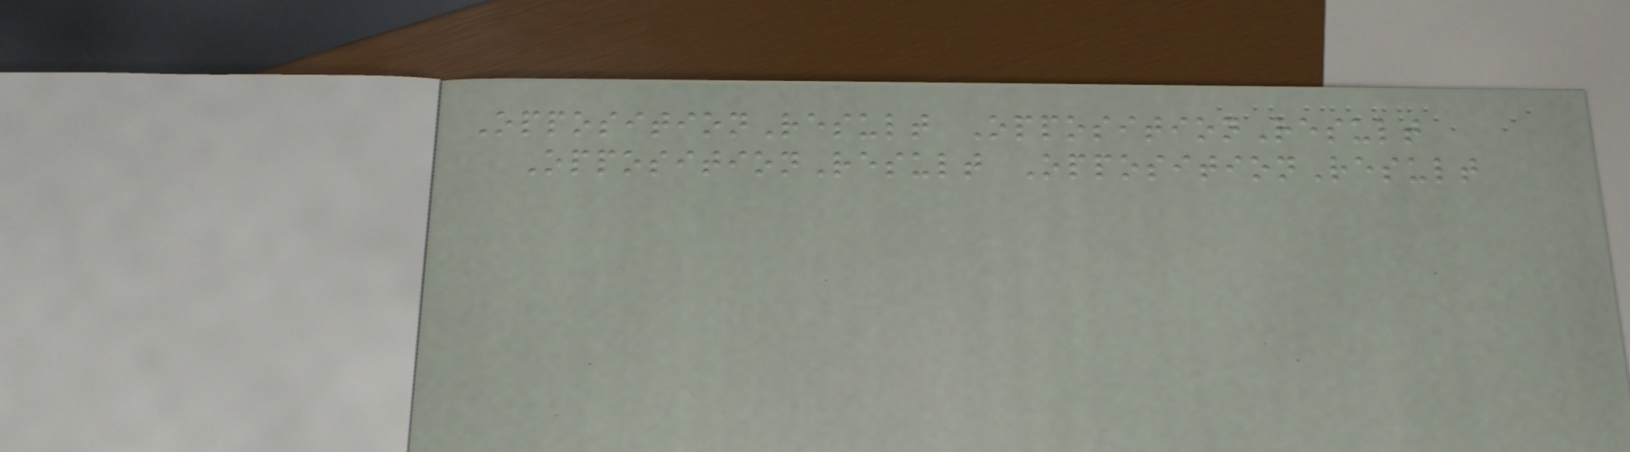OppositionResult OppositionResult
OppositionResult OppositionResult
